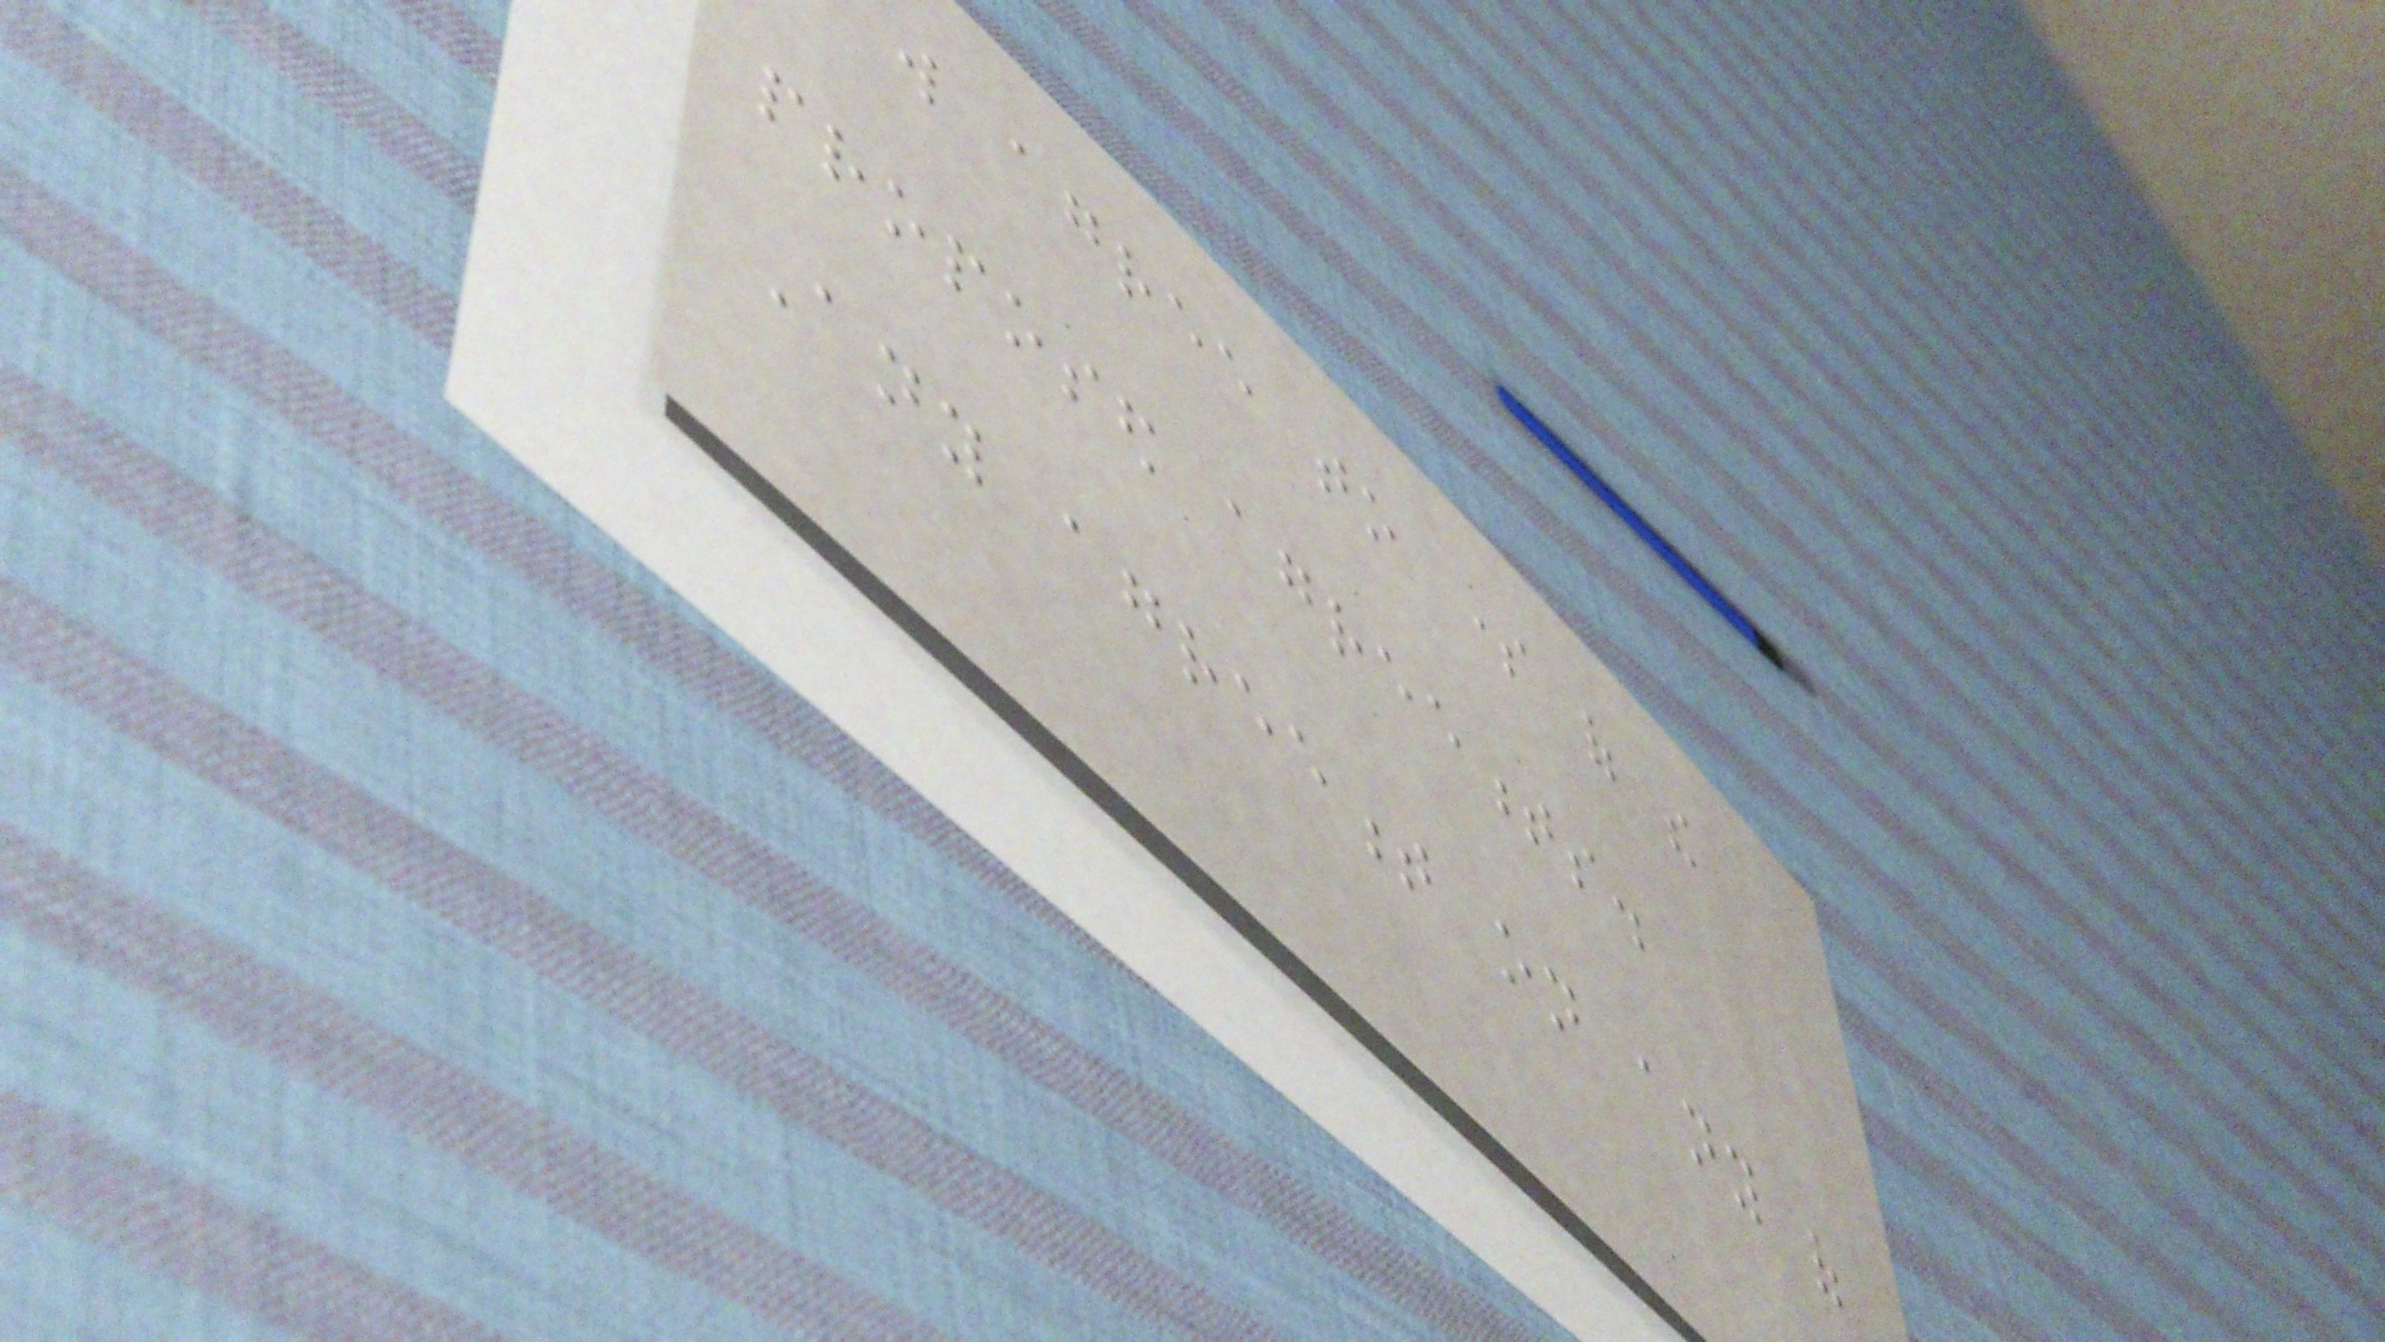will agree to some of the
proposed agreements.
Any agreement on any of
